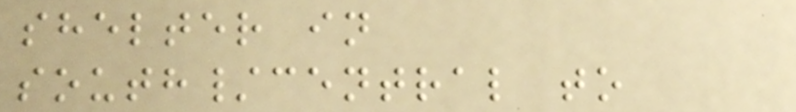shelter in
south/central to
